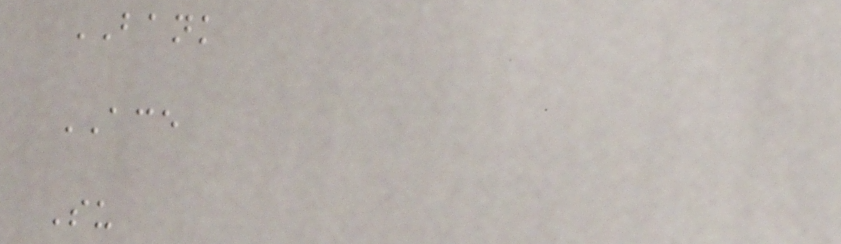BANK
ACE
Su
